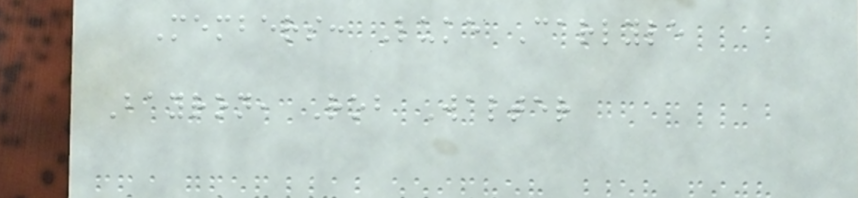Members: Luke Carlyle
Bayron, Rob Walter
